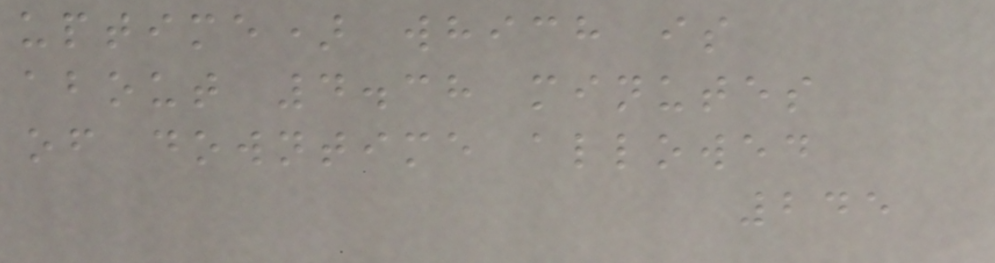uptime) which is
about 4.38 minutes
of downtime allowed
245
